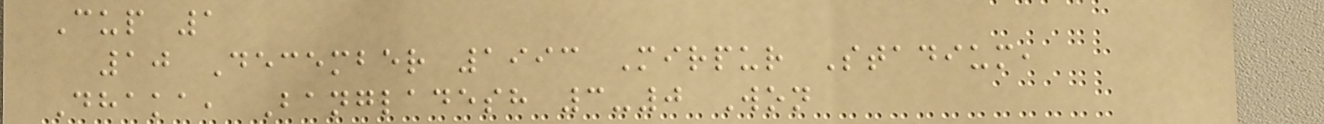Cup 1
10 December 1993 Mirpur Stadium,
Dhaka, Bangladesh 3-0 Won
